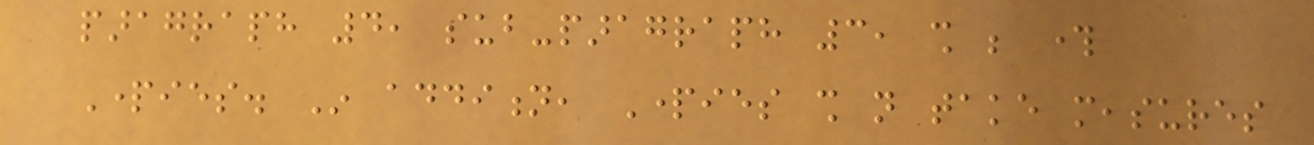paragraph 4, sub-paragraph 3, shall be through
Parties. In addition, Parties shall not take measures
